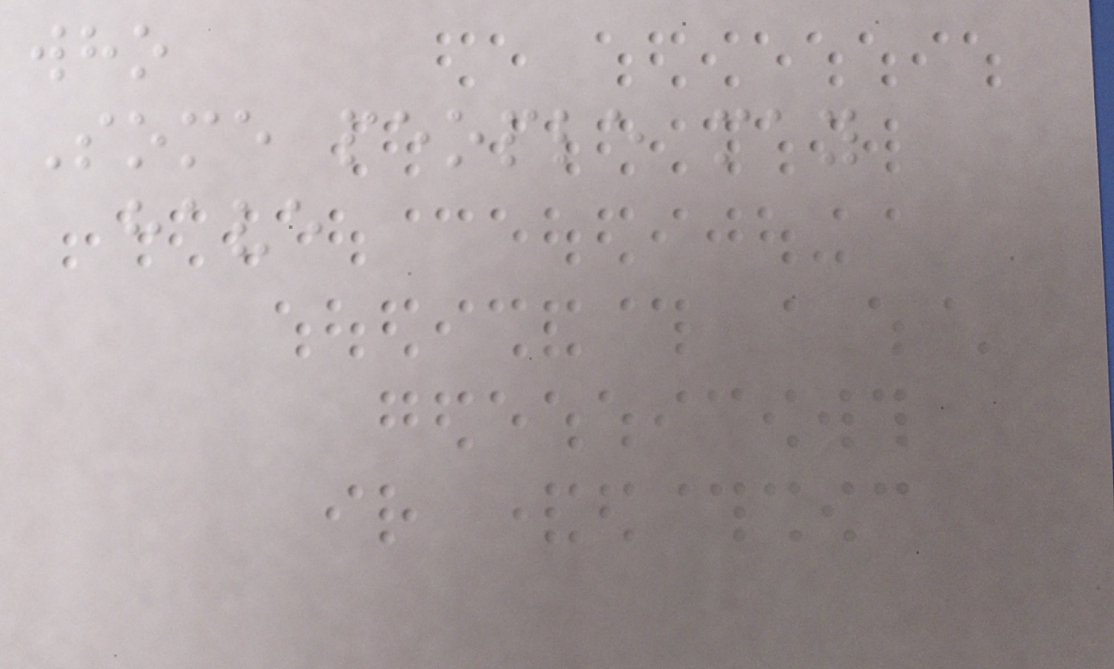who
Some people may
have
